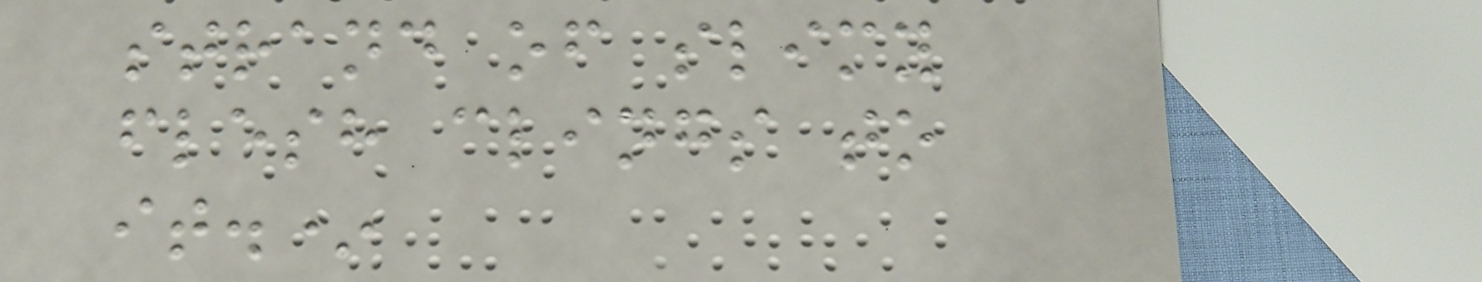strand of slimy
flesh clings to
it.*
